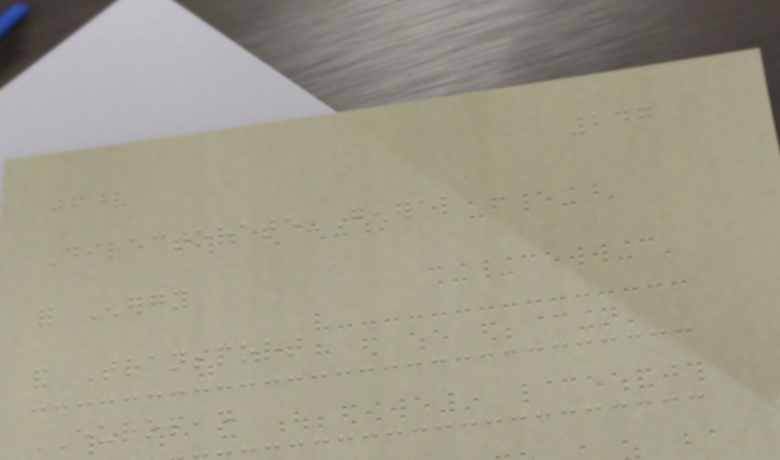247
Directorate-General
for Energy
and Transport
EUROPEAN
